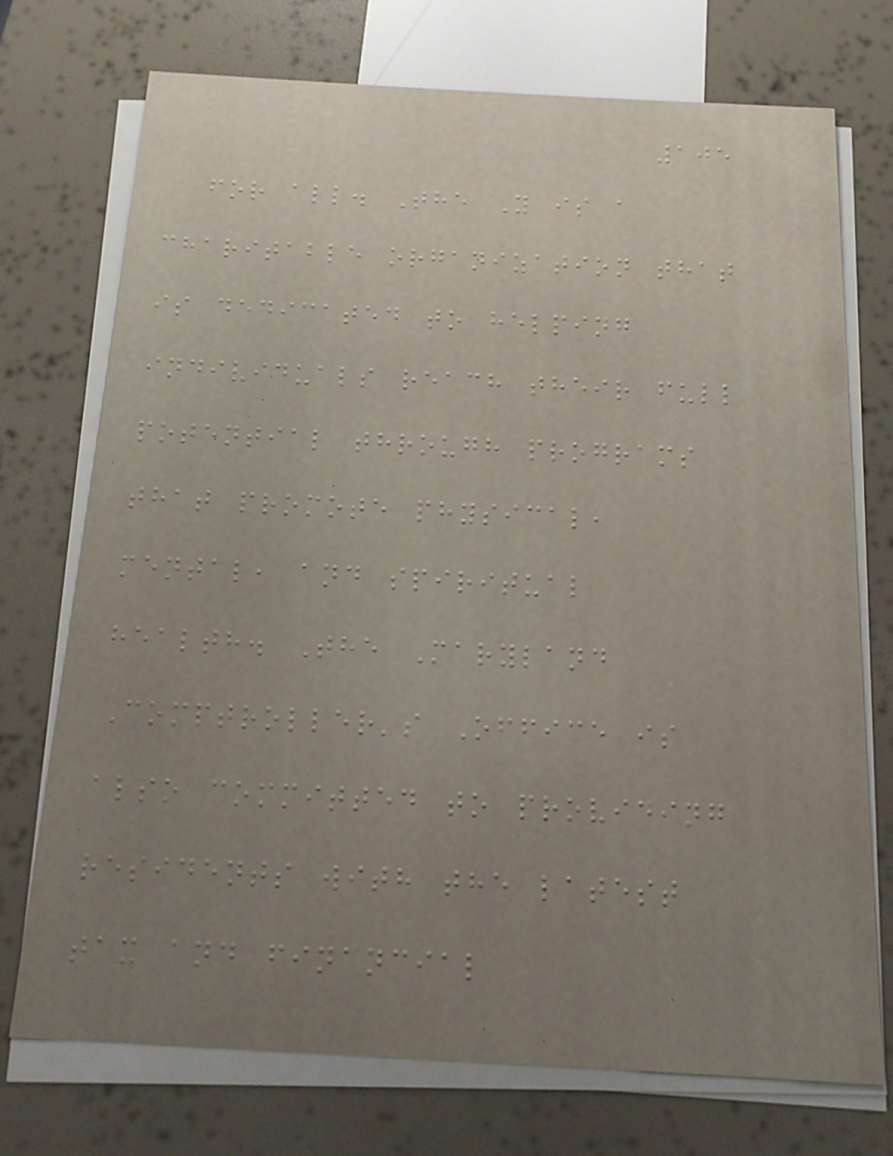105
for all. The Y is a
charitable organization that
is dedicated to helping
individuals reach their full
potential through programs
that promote physical,
mental, and spiritual
health. The Maryland
Comptroller's Office is
also committed to providing
residents with the latest
tax and financial
